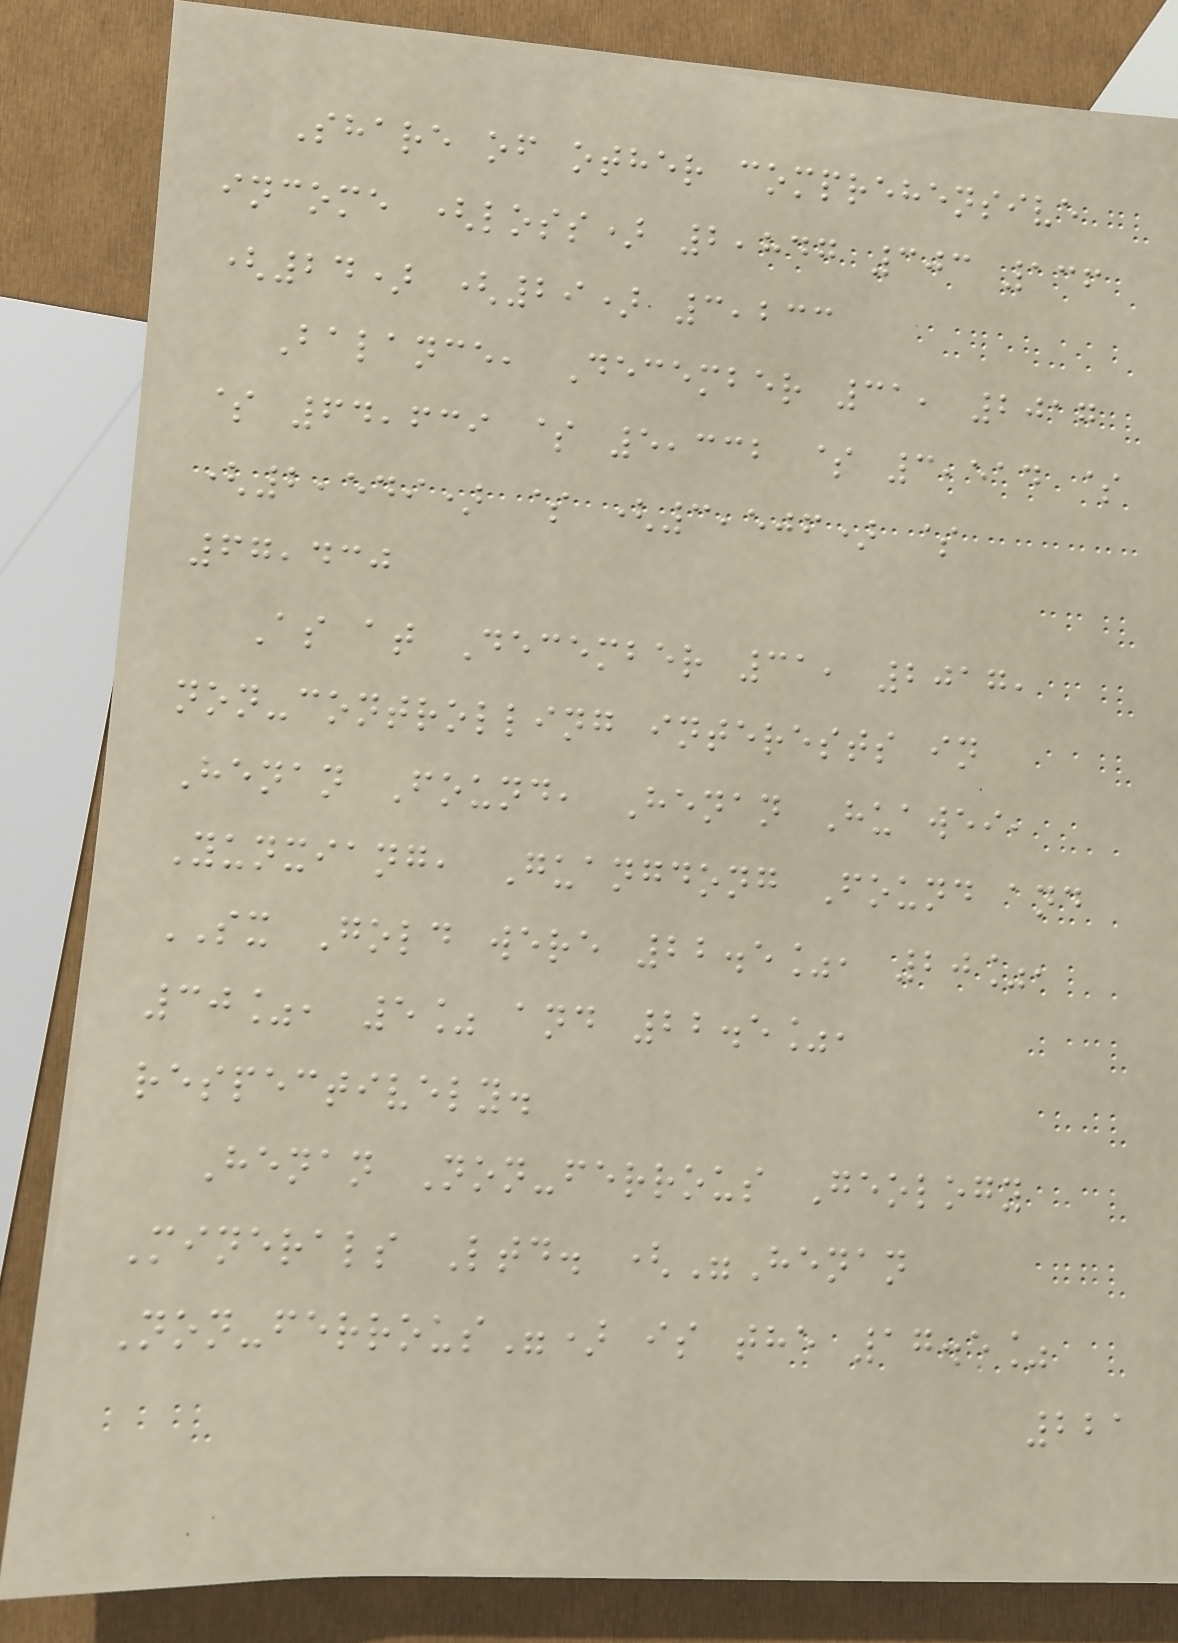Share of other comprehensive
income (loss) 2,847 303 136
(24) (29) 3,233
Balance, December 31, 2017
$ 64,639 $ 5,332 $ 3,514 $
(2,549) $ (3,506) $
67,430
As at December 31, 2017,
non-controlling interests in
Henan Found, Henan Huawei,
Yunxiang, Guangdong Found and
SX Gold were 22.5%, 20%,
30%, 5% and 22.5%,
respectively.
Henan Non-ferrous Geology
Minerals Ltd. ("Henan
Non-ferrous") is the 17.5%
221
